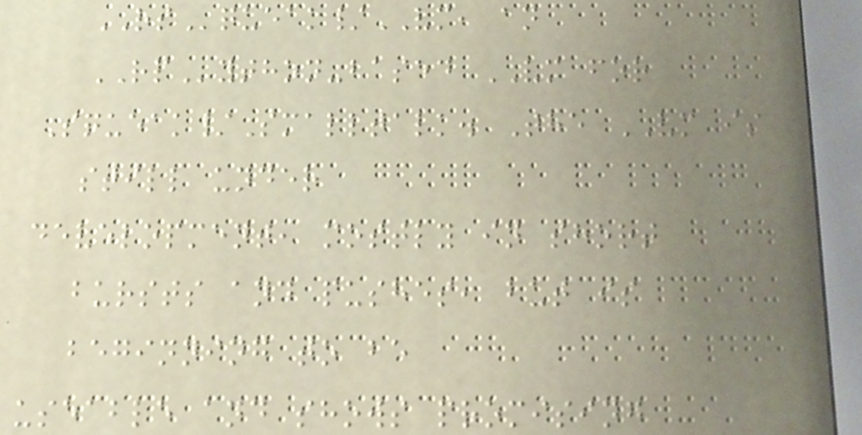RSqueak/VM, an
RPython-based VM for
Squeak/Smalltalk. The VM is
still under
development, mostly in short
bursts and pushes, but is
beginning to be
useable and shows promising
